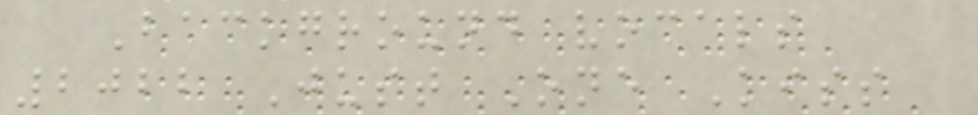Background vocals
2022 Just One Kiss
